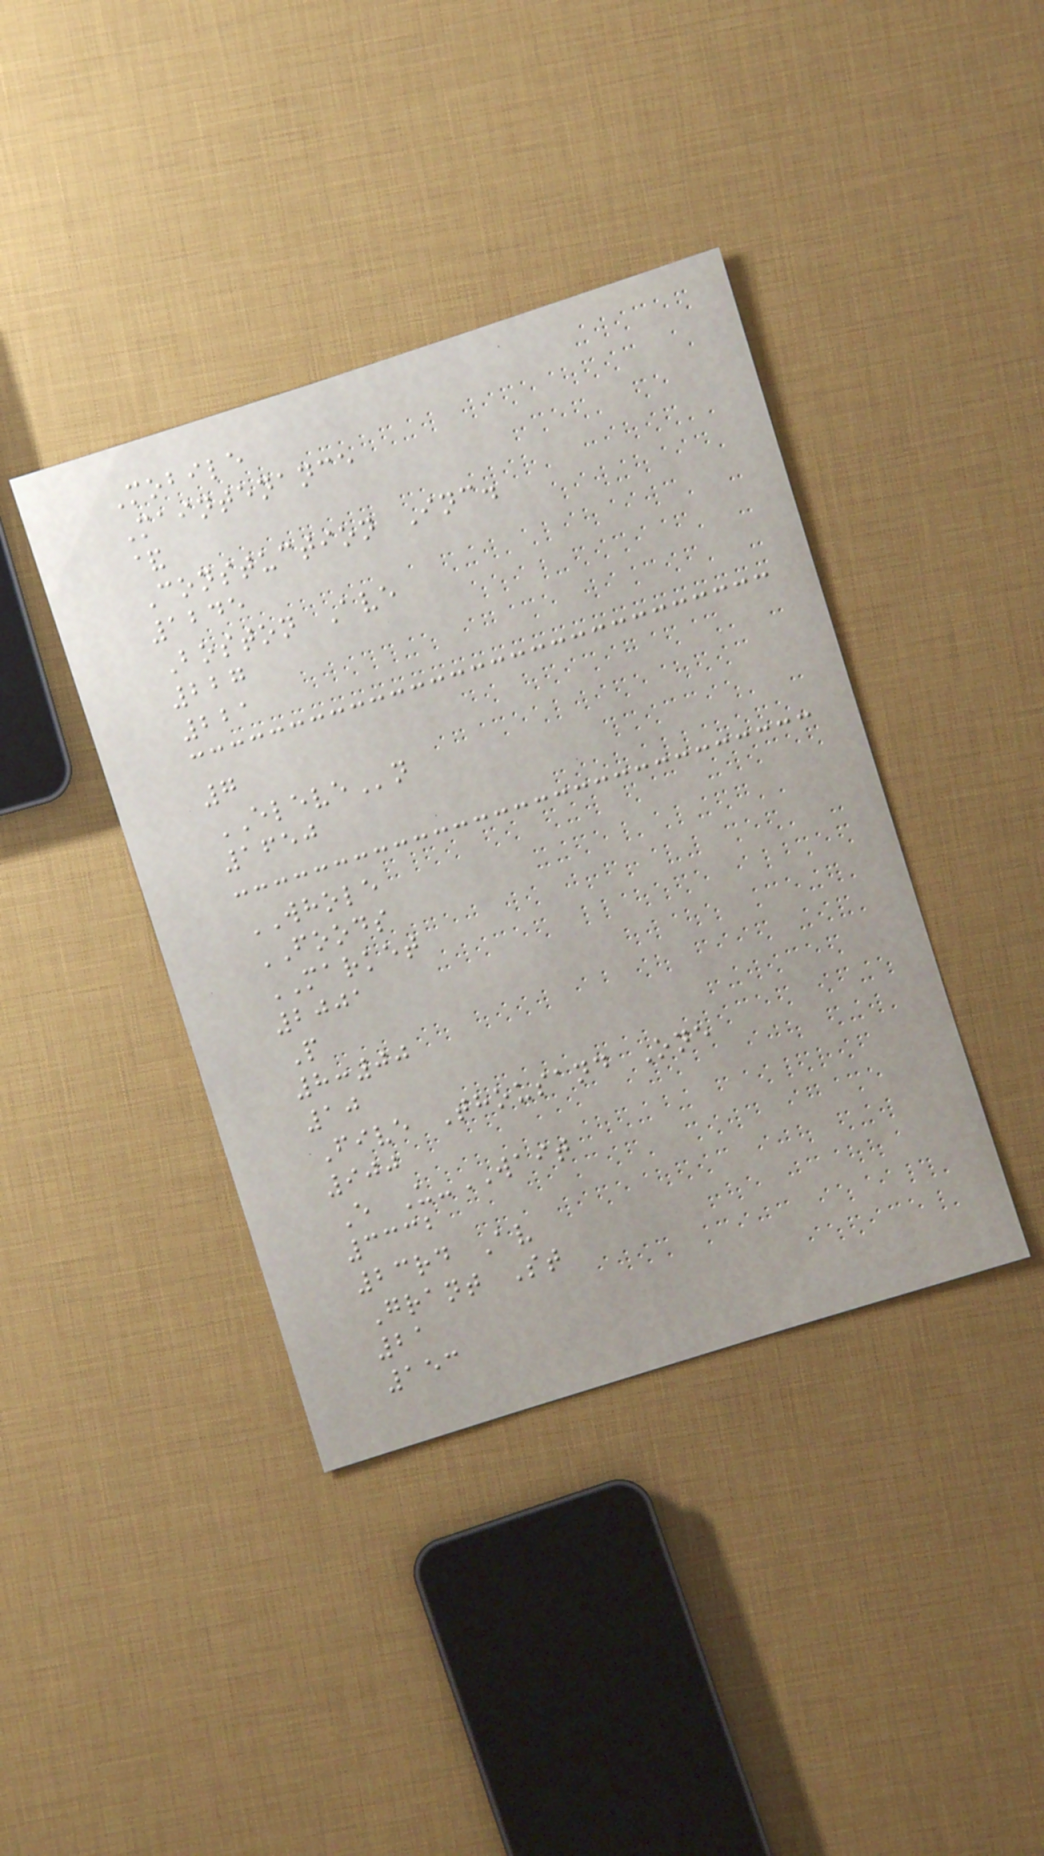Mobile
Maintenance
&
Constuction Inc.
1245
Boston Ave
227
221
7
ELEVEn
1650
WHOLE
FOODS
MARKET
2001
P
8:00
10
Five Thousand One
900
E U-WAIT
3332
23rd Av
Grant St
21
153
